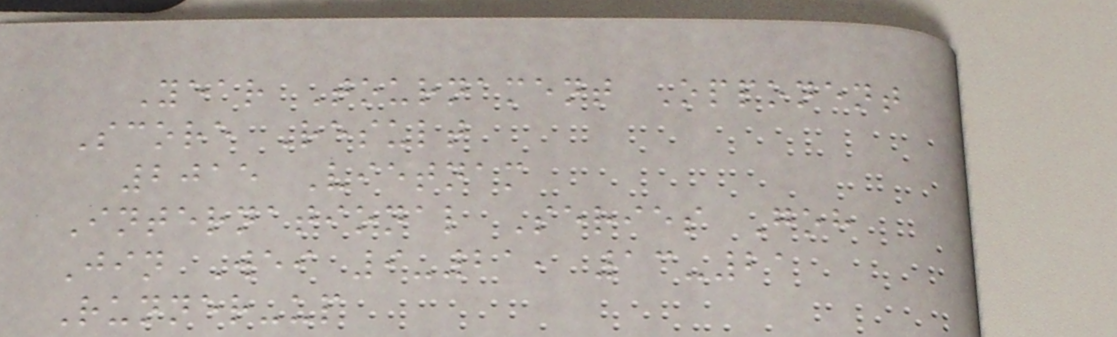Year Tournament Opponent
Score Result
2015 Vietnam
International Series Goh
Jin Wei 9-21, 13-21
Runner-up
